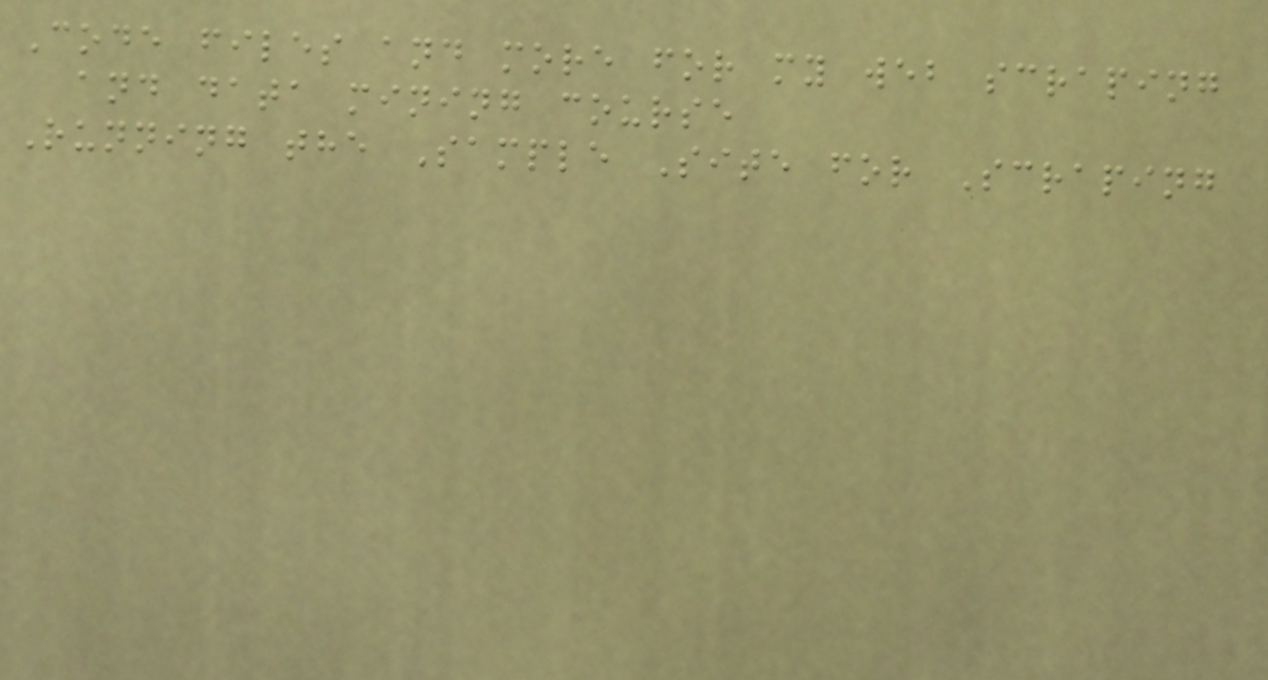Code files and more for my web scraping
and data mining course
Running the Sample Site for Scraping
